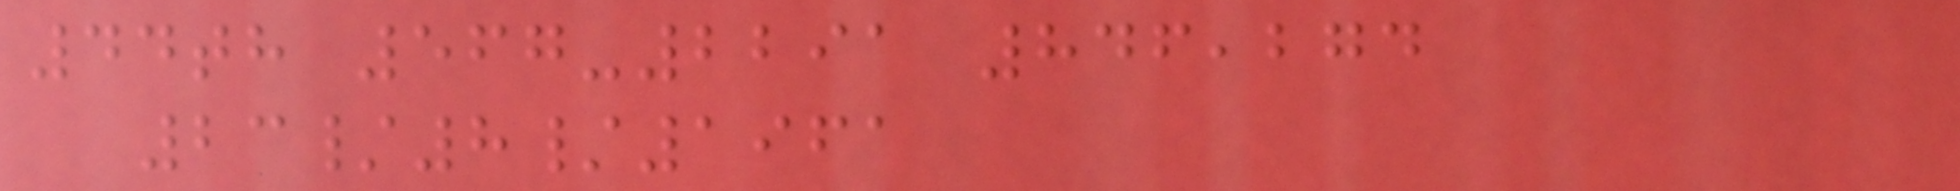44th 567-2291 846,274
23/8/1961
